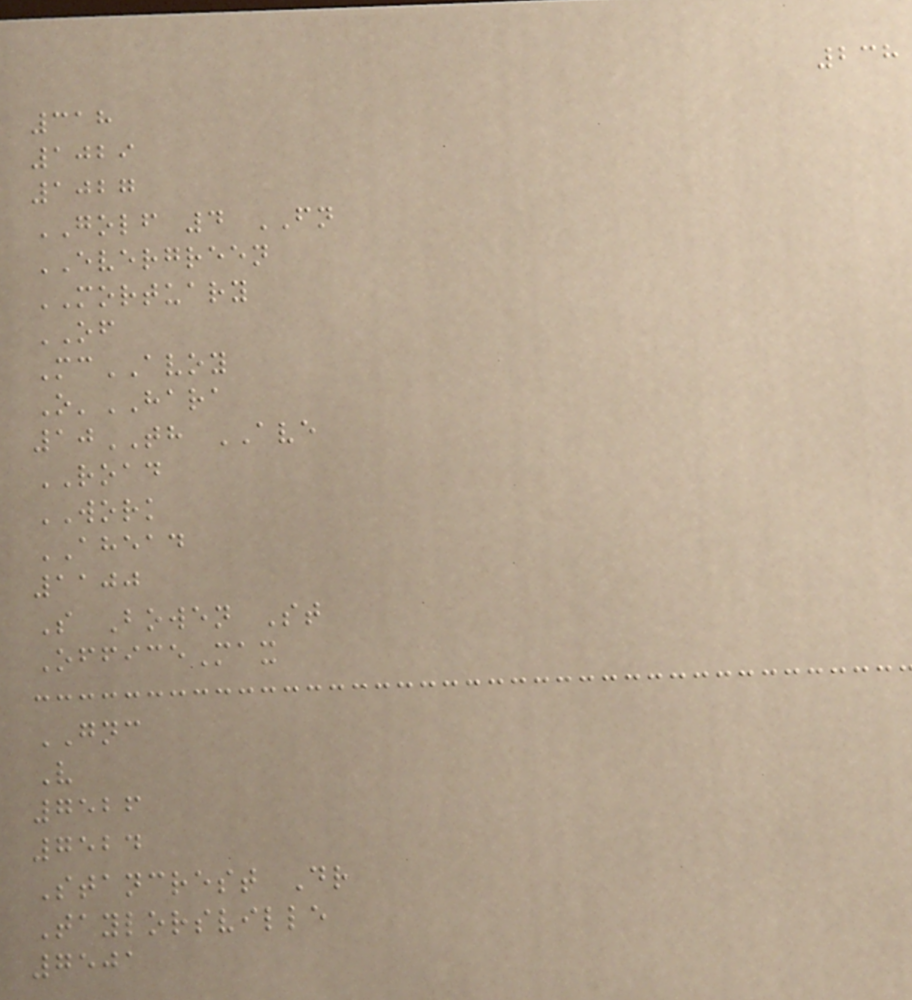238
318
1029
1027
GOLF 4 FN
EVERGREEN
MORTUARY
OF
McAVOY
O'HARA
10TH AVE
ROAD
WORK
AHEAD
1100
S Bowen St
OfficeMax
GNC
V
7526
7524
Stancrest Dr
Taylorsville
7501
